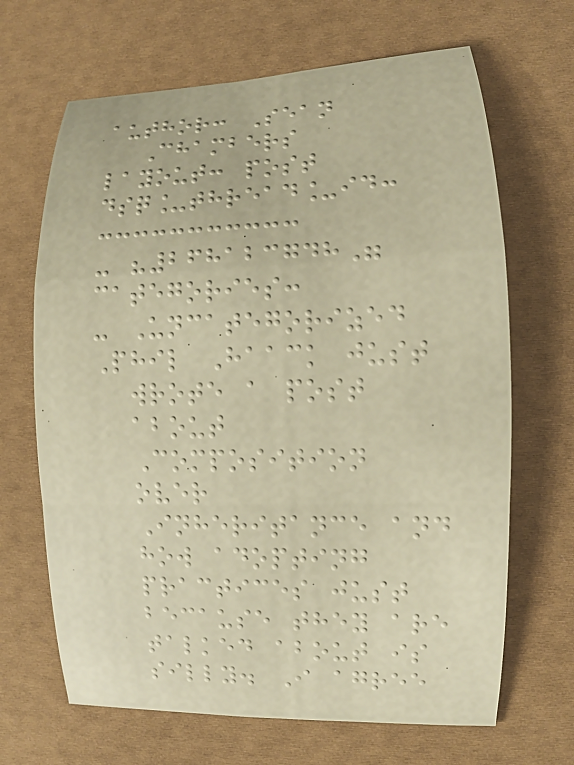author: Sean
Chambers
layout: post
dsq_thread_id:
- "268123748"
categories:
- Uncategorized
Phil Haack just
wrote a post
about
Composition
over
Inheritance and
how adopting
practices just
because they are
talked about is
silly. I agree
